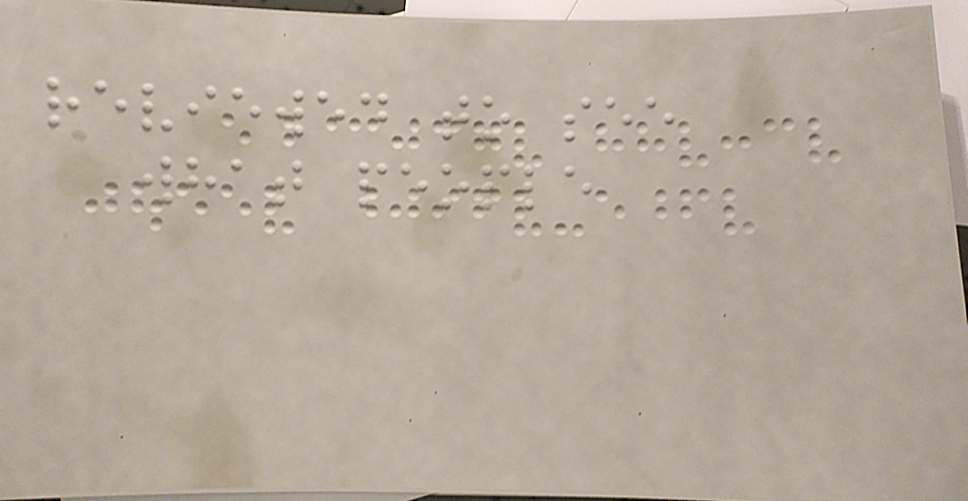reviewed to see
what people
